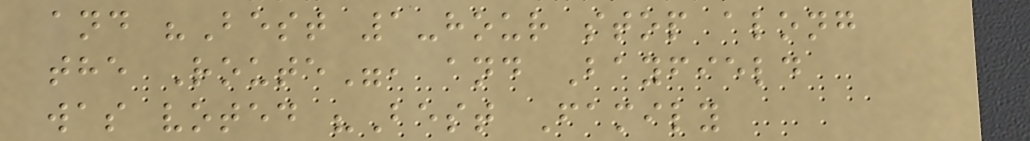and "Best 1-hour stop along
the Route", and Bayfield
was voted "Best Family
